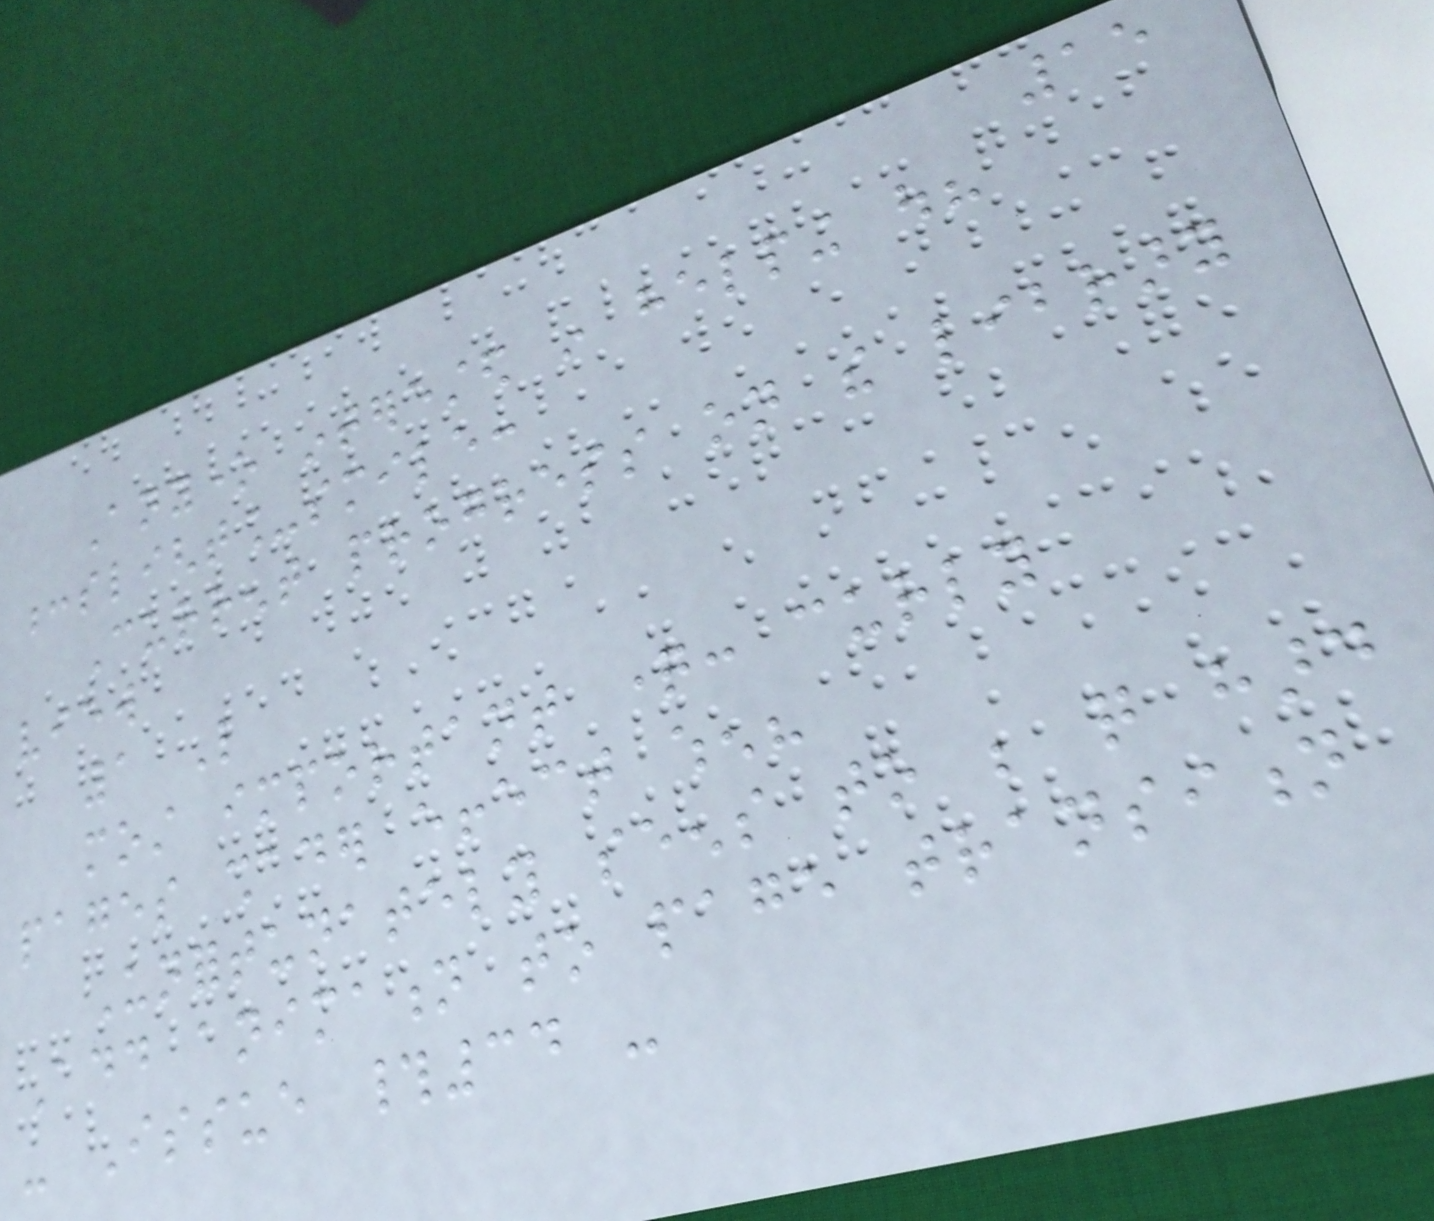15
Anyone interested in helping out?
:slight_smile:
Current progress on the library
view
1 Like
most important question: curly
pages shader effect when?
Unfortunately seens to be quite hard
Add animation to page transition
- Issue #34 -
